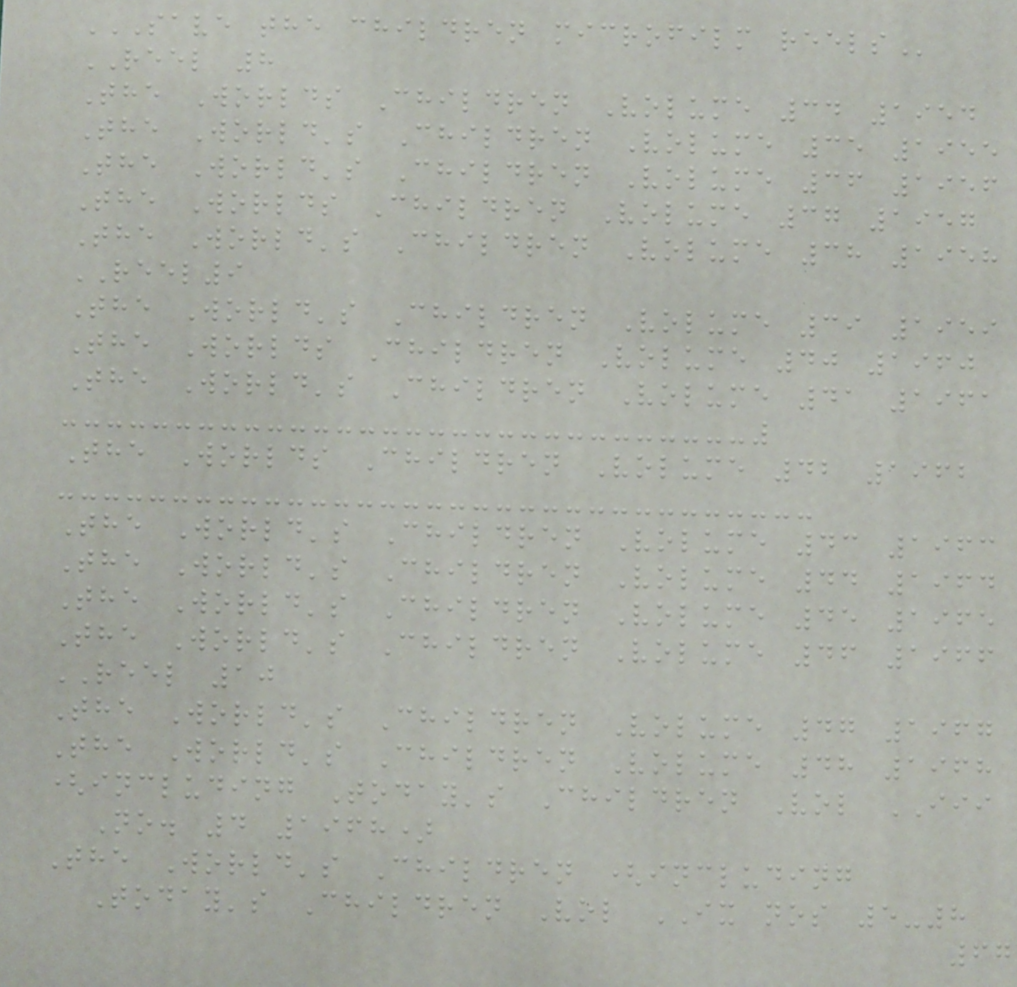SAVE THE CHILDREN MICROFILM REELS
REEL 8
The Worlds Children Volume 34 1954
The World's Children Volume 35 1955
The World's Children Volume 36 1956
The Worlds Children Volume 37 1957
The World's Children Volume 38 1958
REEL9
The World's Children Volume 39 1959
The Worlds Children Volume 40 1960
The World's Children Volume 41 1961
The Worlds Children Volume 42 1962
The World's Children Volume 43 1963
The World's Children Volume 44 1964
The World's Children Volume 45 1965
The World's Children Volume 46 1966
REEL 10
The World's Children Volume 47 1967
The World's Children Volume 48 1968
(including Today's Children Vol III
No. 4 1968)
The World's Children (including
Today's Children Vol IX nos 5-8
67
